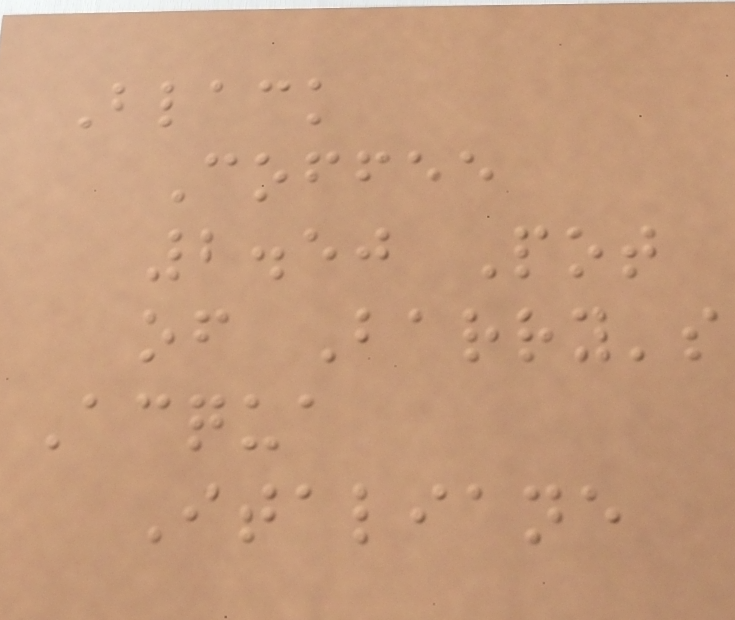Black
Coffee
2.50 Pot
of Barry's
Acqua
Italiane
